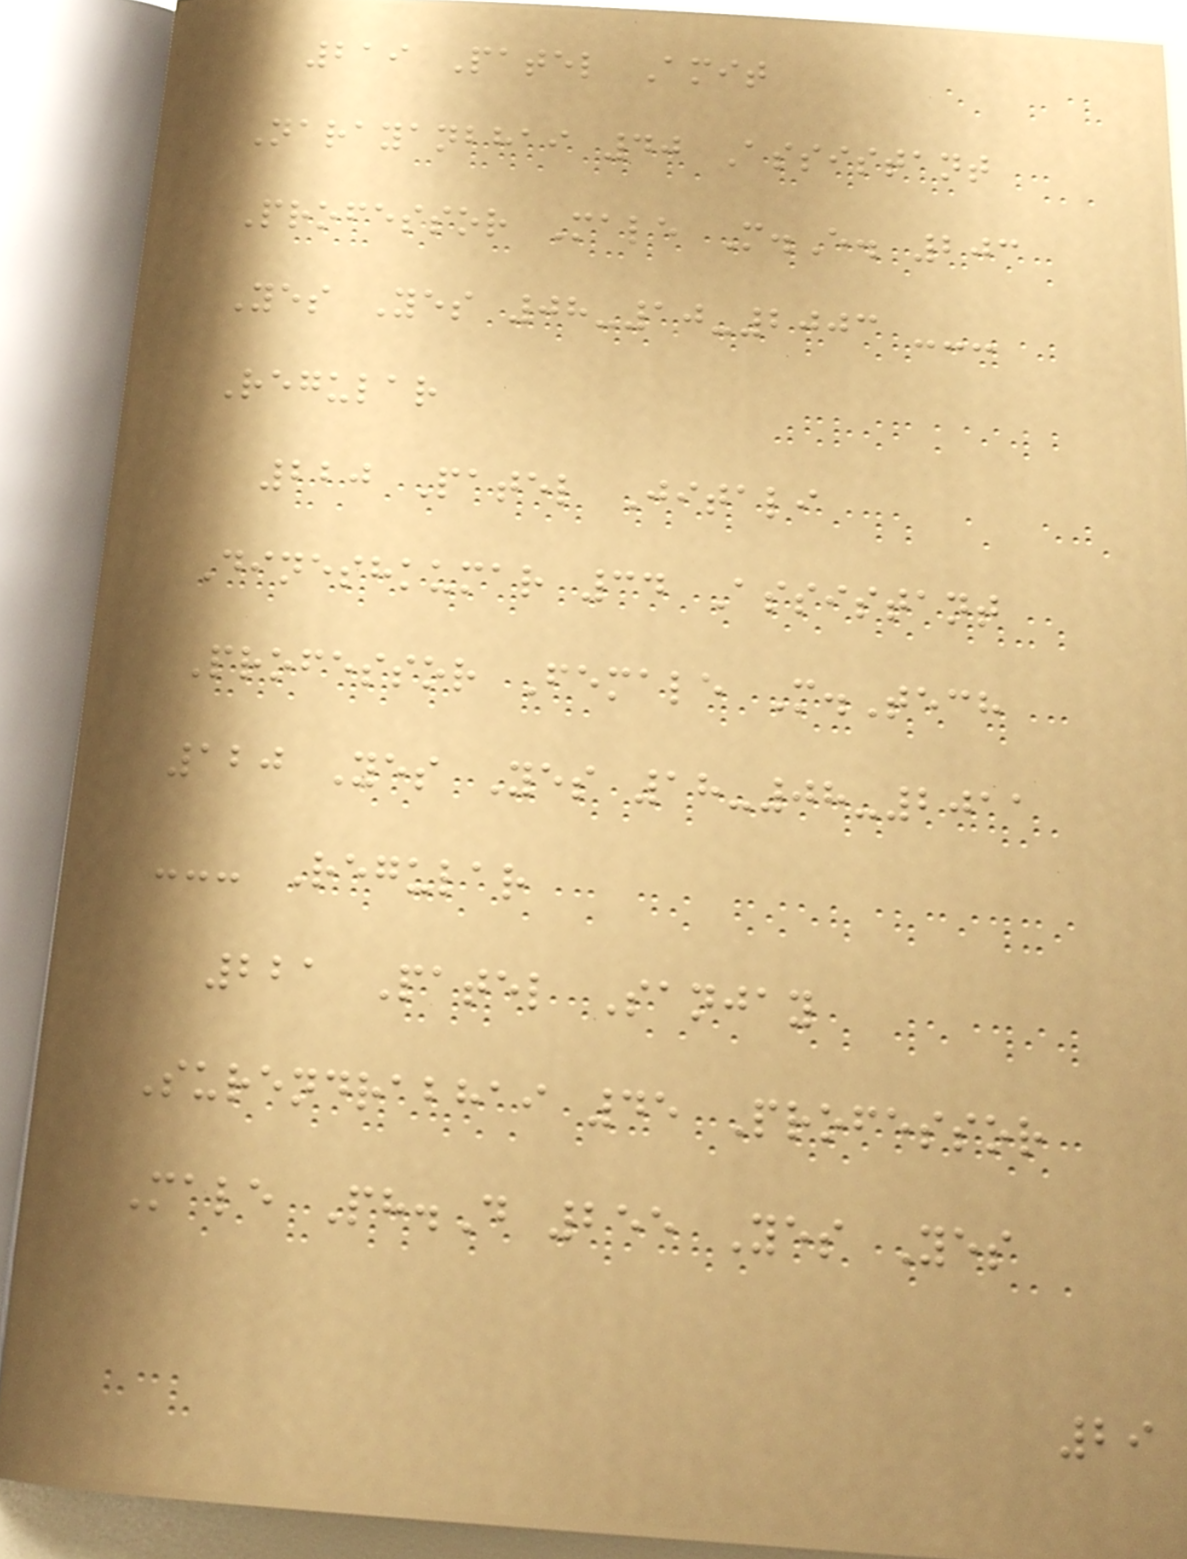219 Patel Amit
Narayanbhai 40 Assistant
Professor Male M.E. 203
Yes Yes 08-10-2003 ---
Regular
220 Patel Jitali
Dineshkumar 34 Assistant
Professor Female M.Tech
120 Yes Yes 18-08-2011
--- Regular
221 Patel Sanjay
Surendrabhai 45 Professor
Male Ph.D 255 Yes Yes
29
